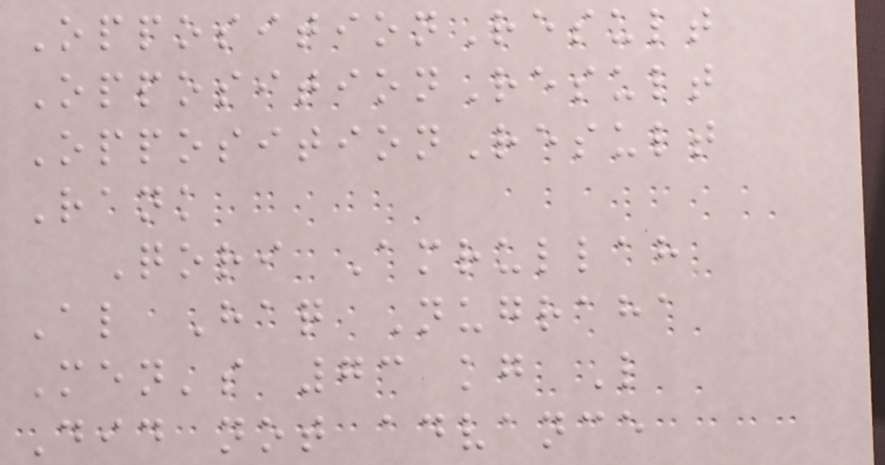OppositionResult
OppositionResult
OppositionResult
Rank
Qori Amrullah
Al Haq Nugraha
Men's 73 kg L
Did not advance
